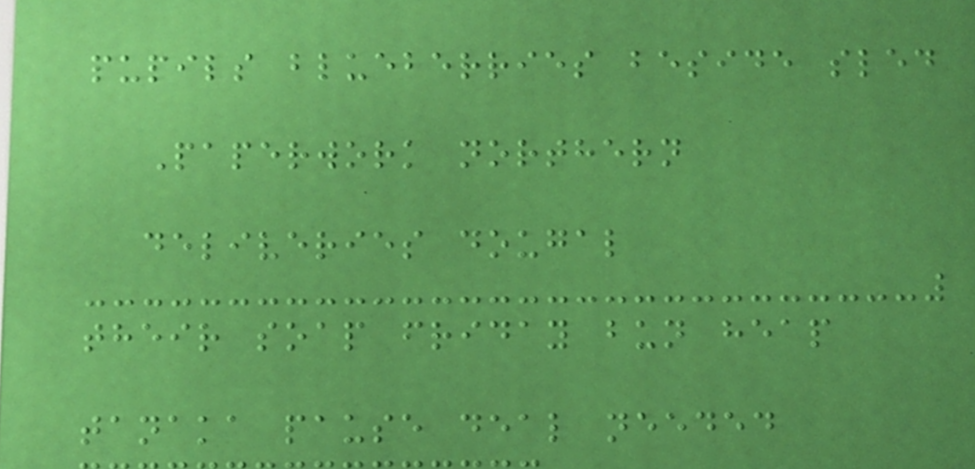pupils blueberries beside sled
Paperwork northern
deliveries dougal
their soap friday bun heap
tanaka pause deal needed
